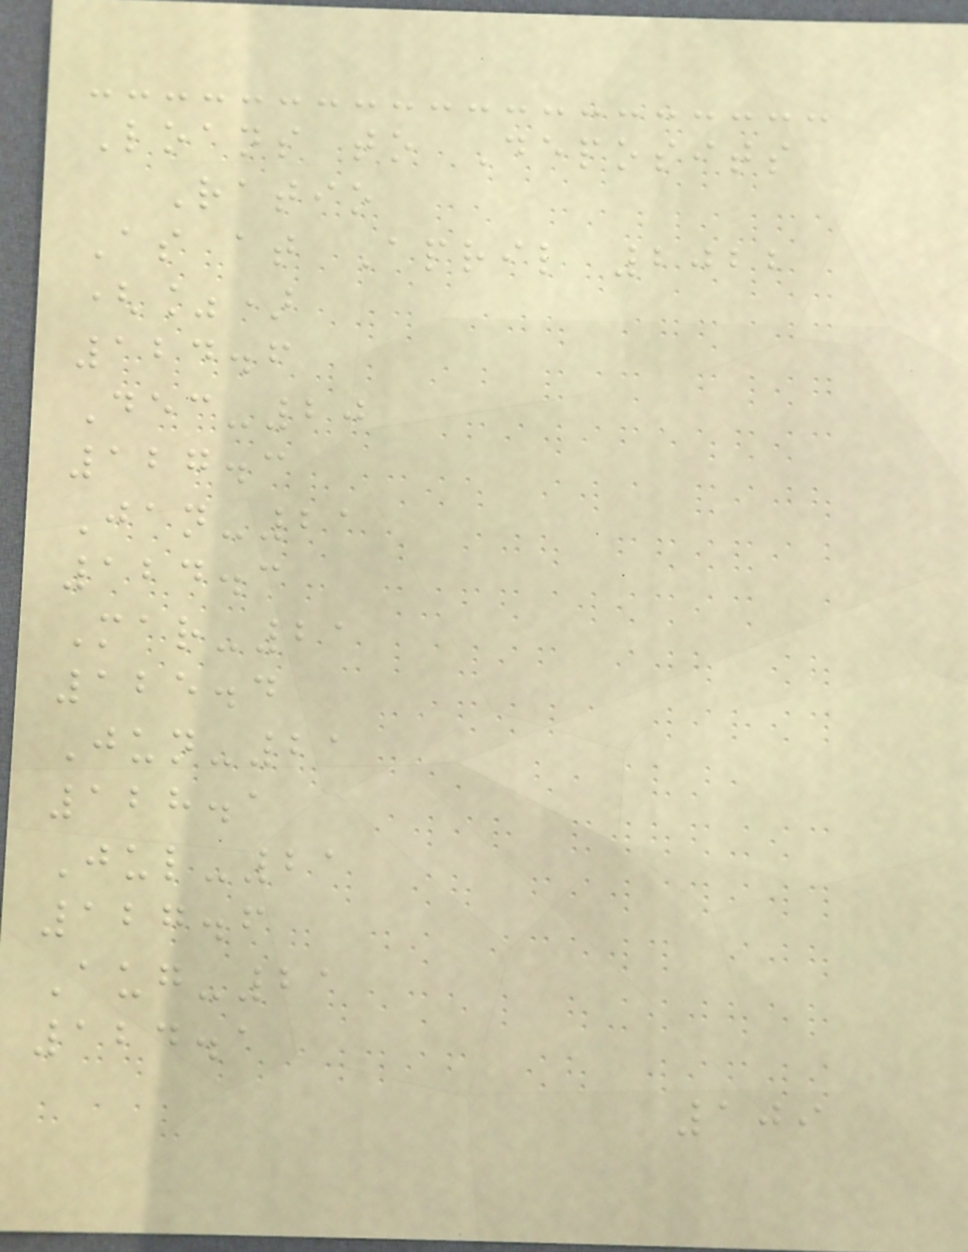Loans to Deposits
Ratio
As at April 2022
(%)
124.6
Dec-20
127.3
Jan-21
124.3
Mar-21
125.4
Jun-21
128.1
Jul-21
127.6
Aug-21
124.1
109
